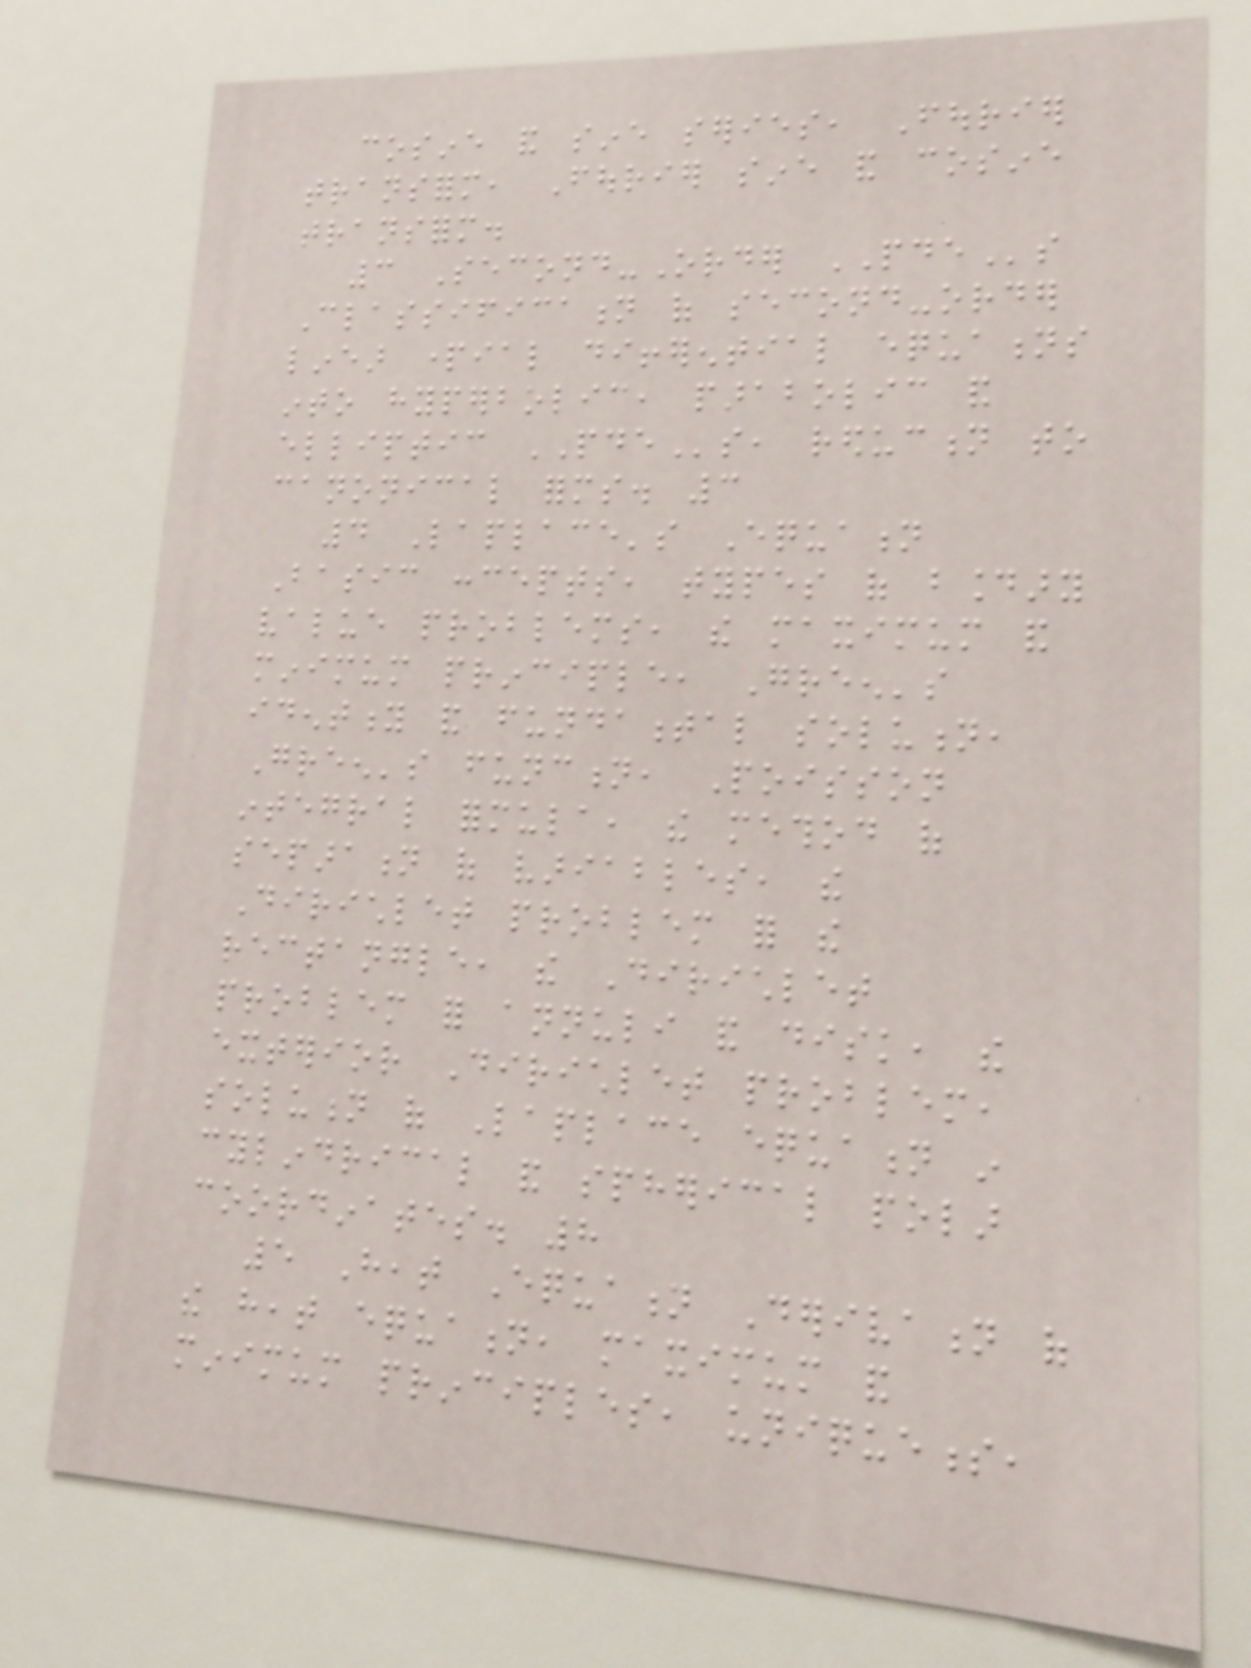cosine and sine series, Fourier
transform, Fourier sine and cosine
transform.
3 Second-Order PDEs
Classification of second-order
linear partial differential equations
into hyperbolic, parabolic and
elliptic PDEs, reduction to
canonical forms. 3
4 Laplace's Equation
Basic concepts, types of boundary
value problems, the maximum and
minimum principle, Green's
identity and fundamental solution,
Green's function, Poisson
integral formula, the method of
separation of variables, the
Dirichlet problem for the
rectangle, the Dirichlet
problem for annuli and disk, the
exterior Dirichlet problem,
solution of Laplace equation in
cylindrical and spherical polar
coordinates. 8
5 Heat Equation Derivation of
the heat equation, maximum and
minimum principles, uniqueness,
